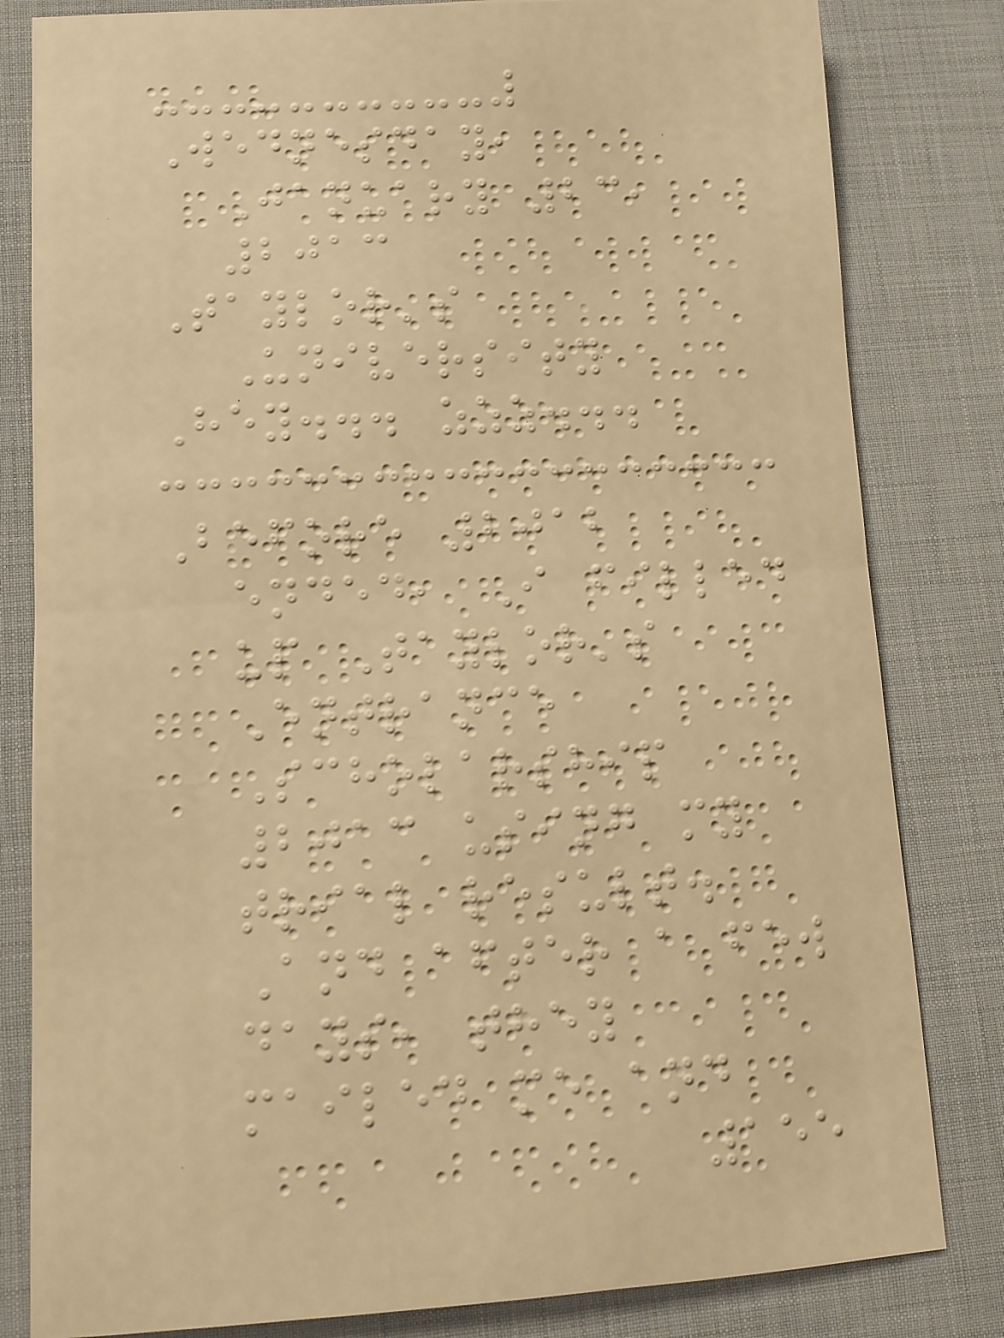Wednesday,
January 23,
2013
Taylor's
University
Hey... zzz...
Before 2012
ended, I filled
up Taylor's
Entrance
Scholarship
2013 using my
trial result.
And after a few
days, they
mailed me and
155
